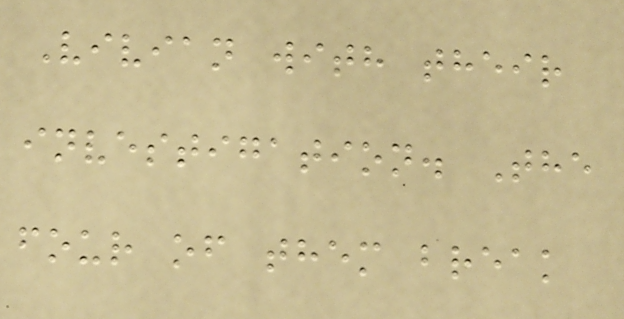Vivian with their
investigation. The
four of them break
